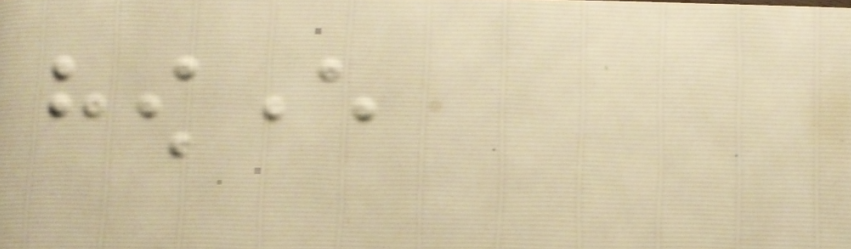however
